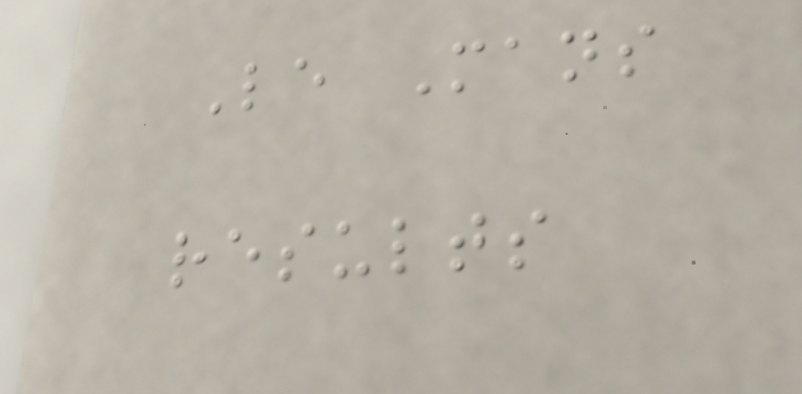Le Mans
results
